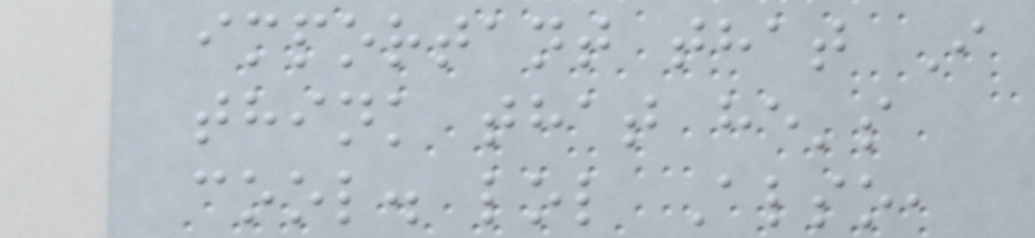important that I
think that he's
cool. lol Also,
